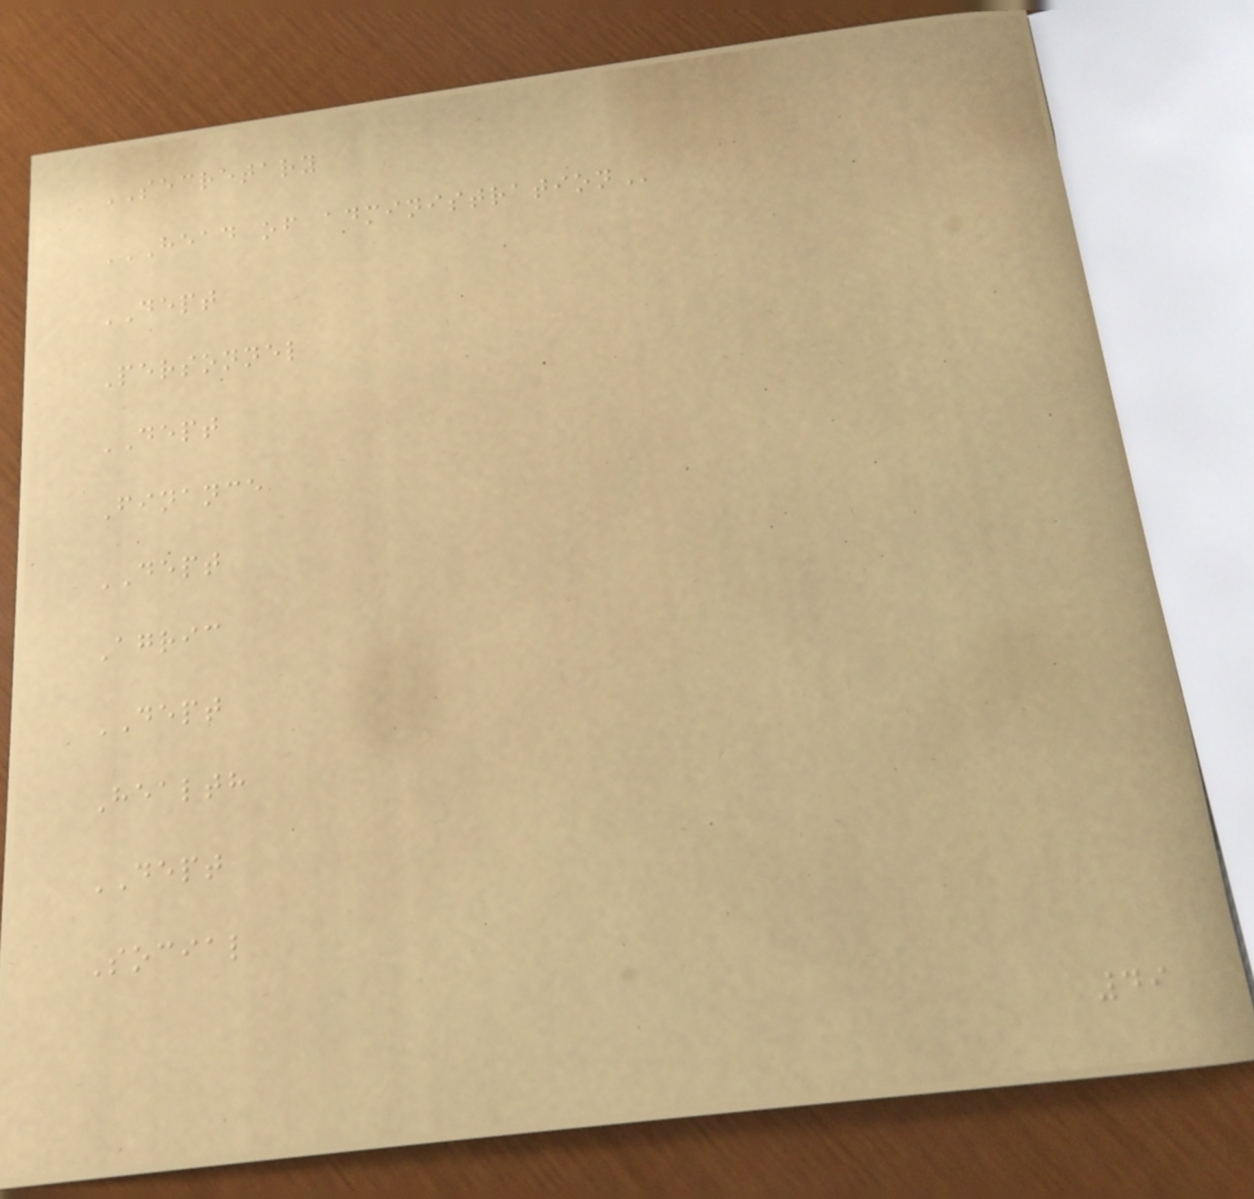SECRETARY
HEAD OF ADMINISTRATION
DEPT
Personnel
DEPT
Finance
DEPT
Agric
DEPT
Health
DEPT
Social
49
